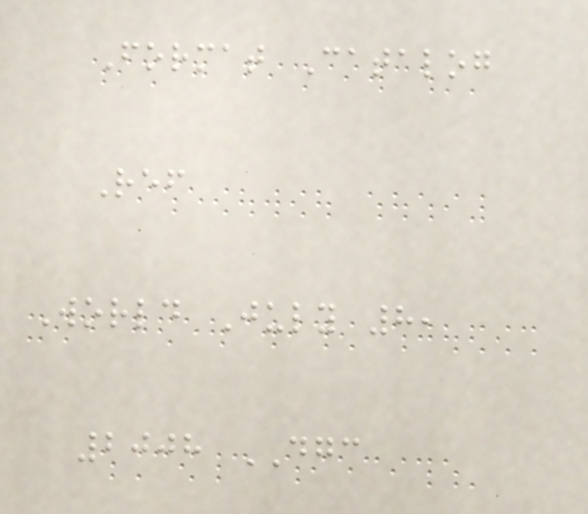Format Catalog
Ref
World July 8,
2008 DGC
